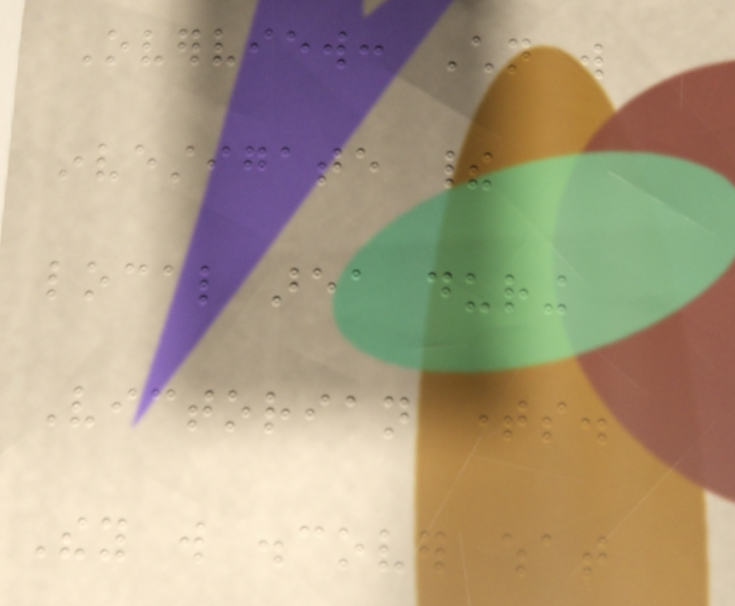Overview: Children will
investigate their
local area during
Victorian times.
They will discover what
